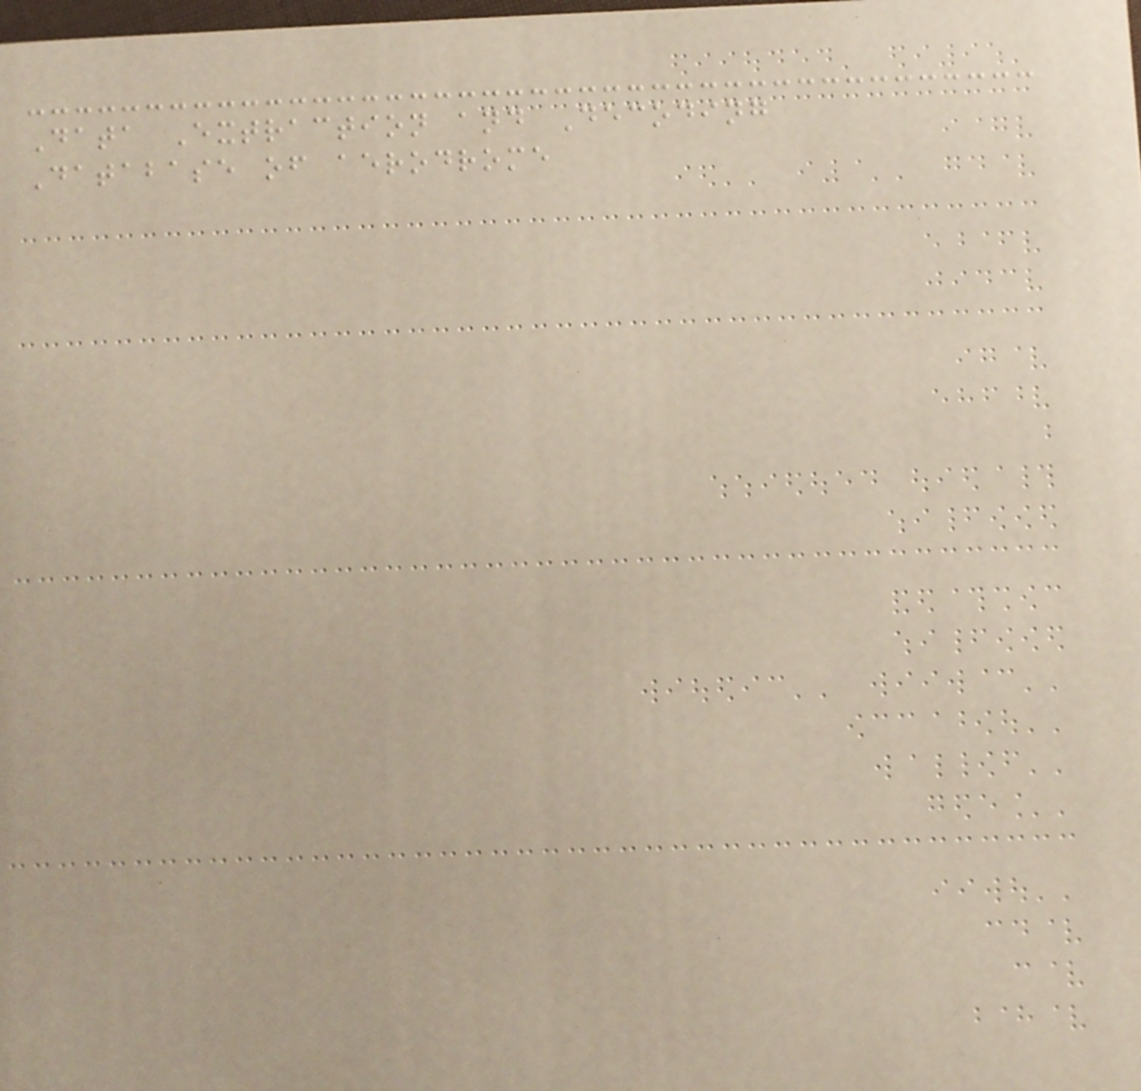Data Extraction and Decoding
Database of aerodrome
